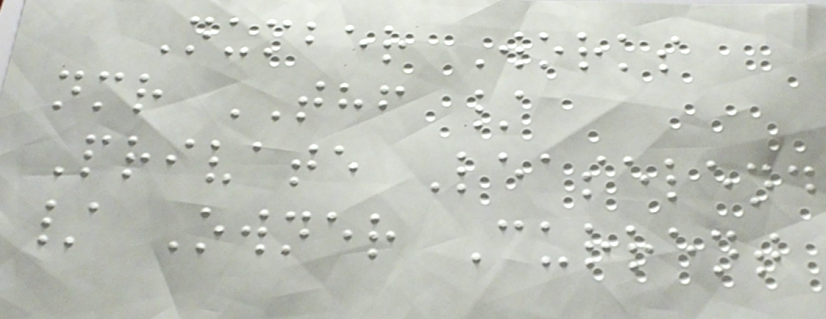Number Works
nmr THF /
Private Leaselend
/ Owner Current
